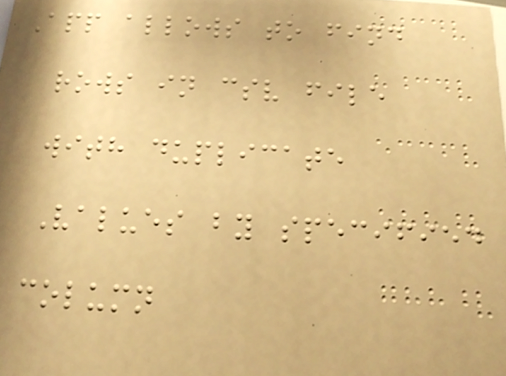App allows to find
rows in csv file
with duplicate
Values by specified
column
